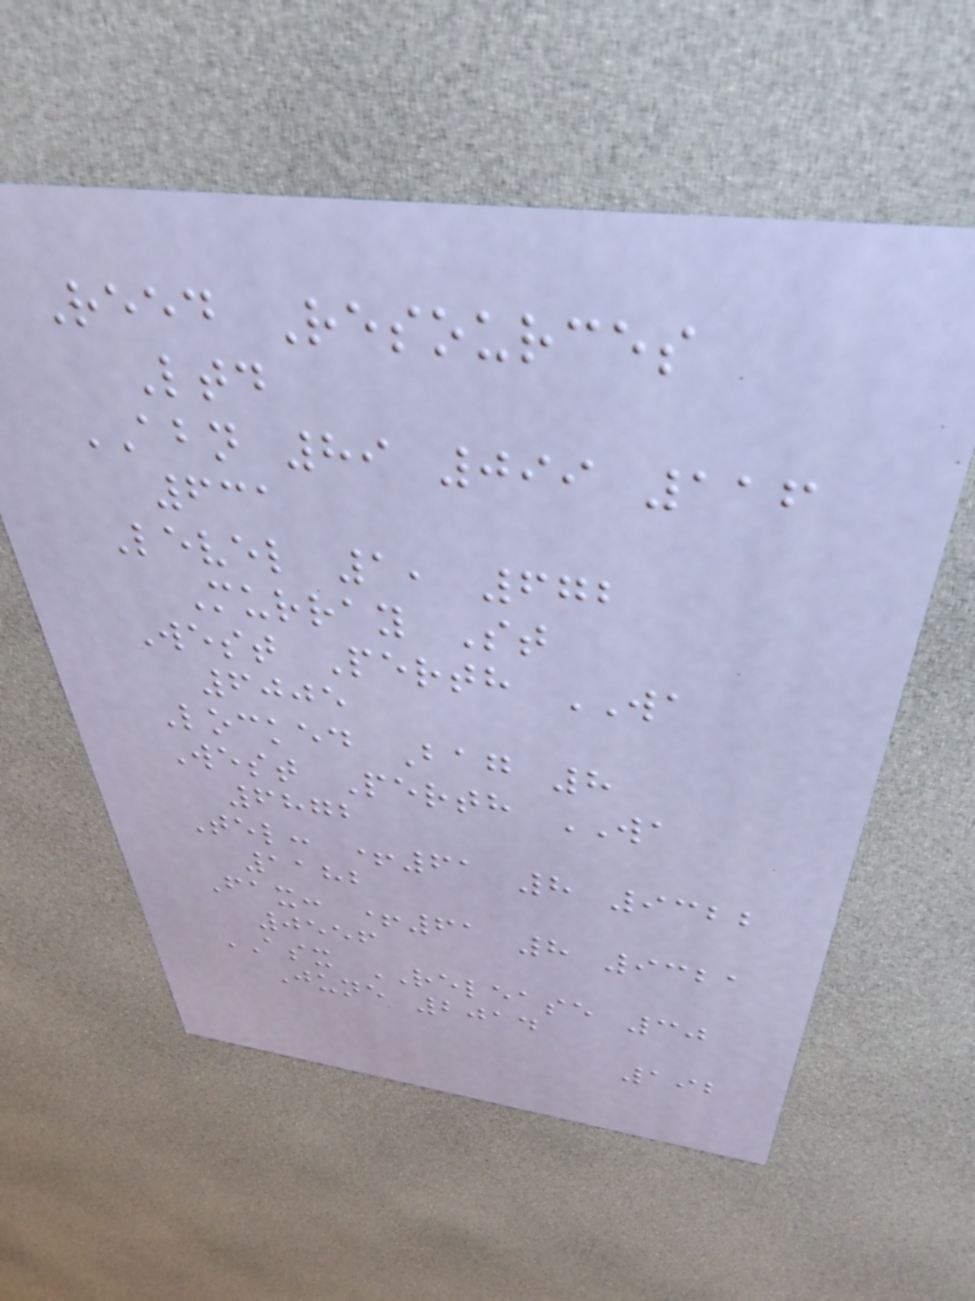Reed Resources
Ltd
ABN 89 099 116
631
Level 1, 672
Murray St
West Perth WA
6005
Locked Bag 8
West Perth WA
6872
Tel: +61 8 9322
1182
Fax: +61 8 9321
0556
ASX RELEASE 30
June 2014
192
